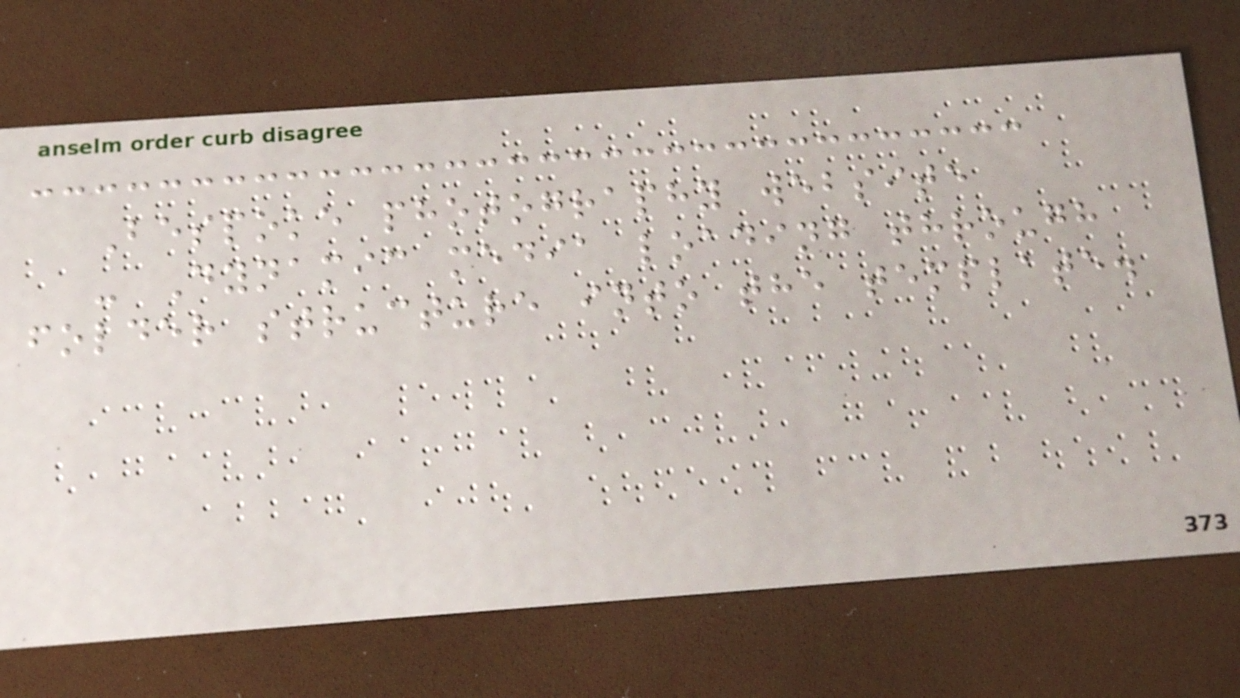Bespoke photography website
- Dynamic media loading through
folder structure into the template.
